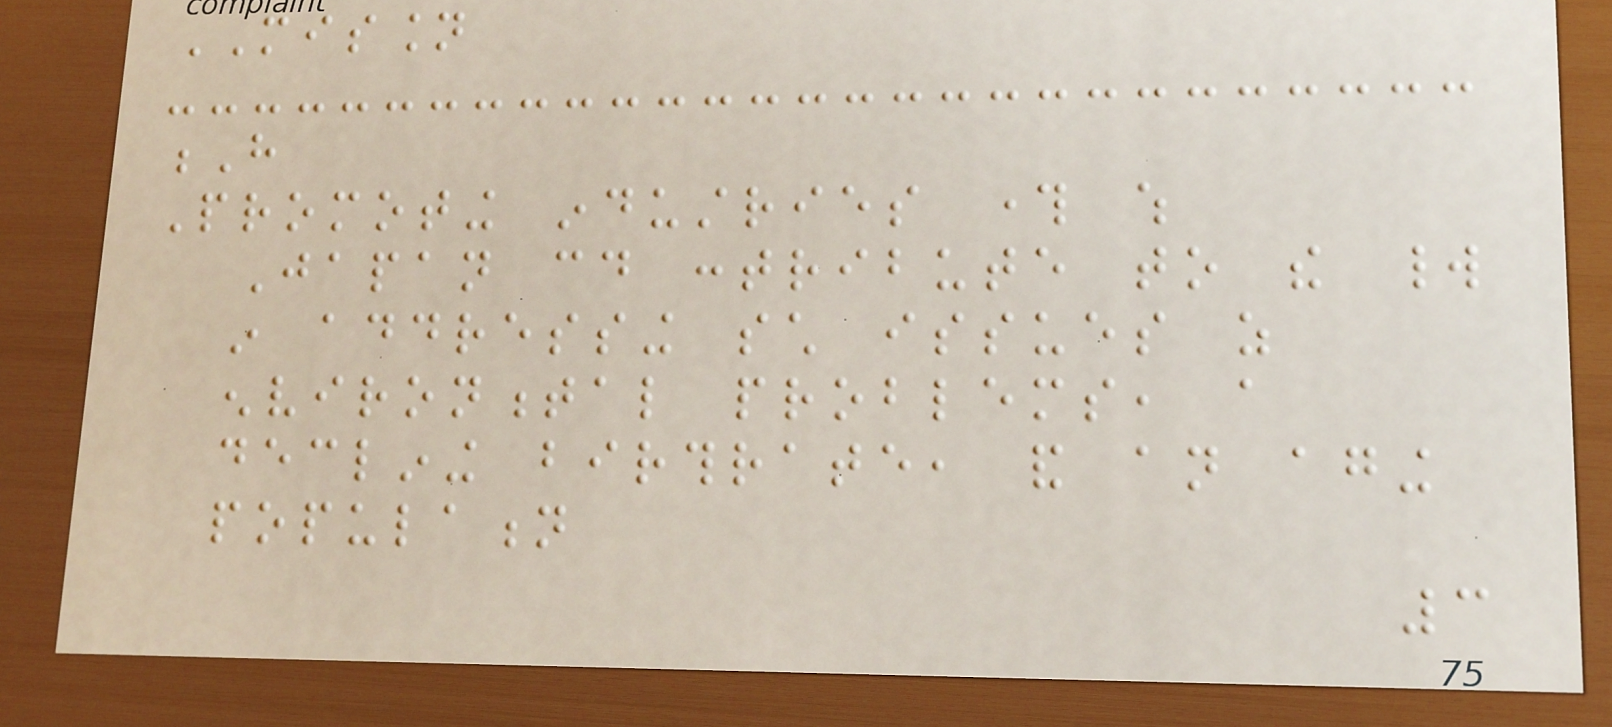MISSION
H
Promoting industries through which
Japan could contribute to the world
in addressing such issues as
environmental problems, a
declining birthrate, and an aging
population
3
